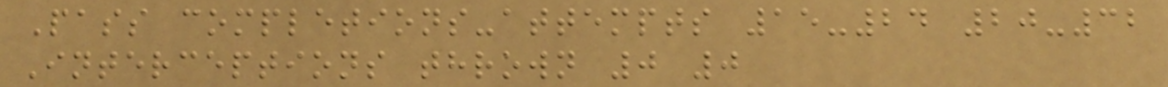Pass completions-attempts 15-24 20-32
Interceptions thrown 0 0
